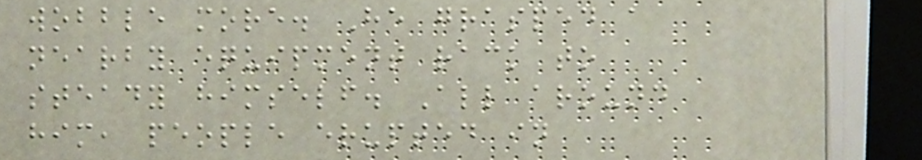wobble more. He grasped a
nearby equipment rack to
steady himself. All around
him, people erupted in
